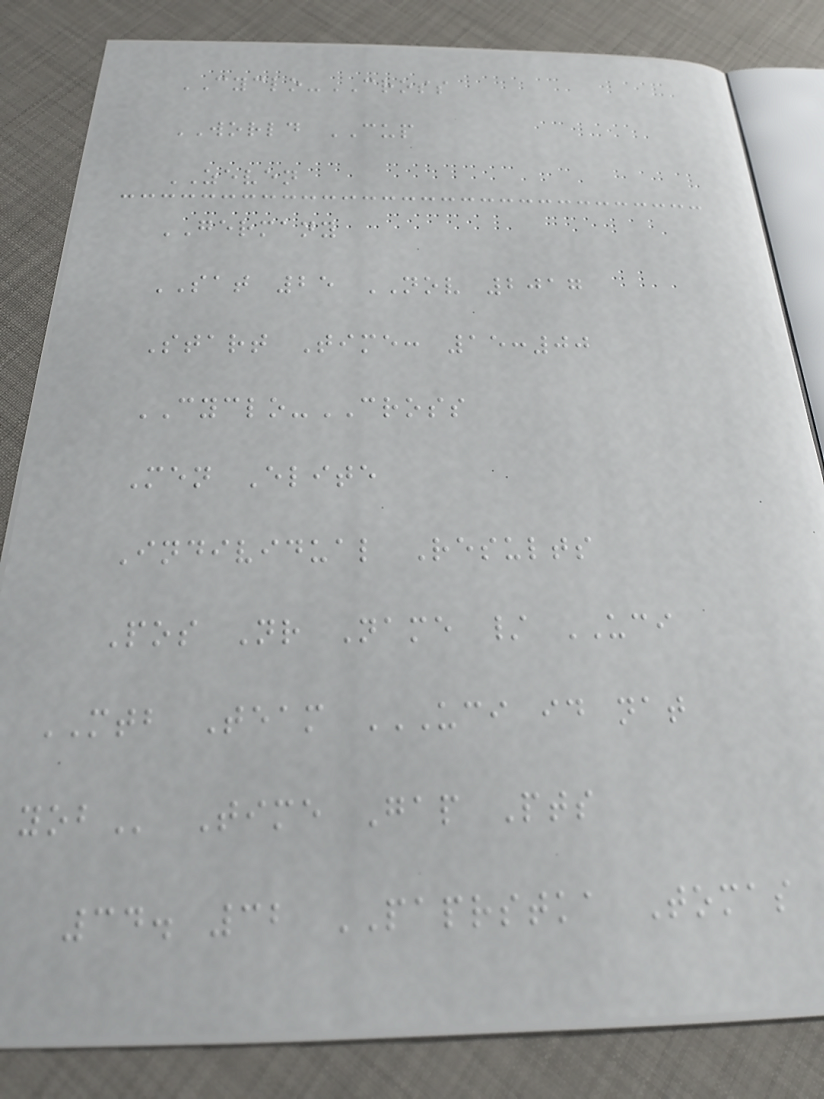CYCLO-CROSS
WORLD CUP
ZEVEN
GERMANY
SAT 25 NOV 2017
Start Time: 15:00
CYCLO-CROSS
Men Elite
Individual Results
Pos Nr Name / UCI
MTB Team UCI ID NAT
YOB Time Gap Pts
34. 32 PAPRSTKA Tomas
